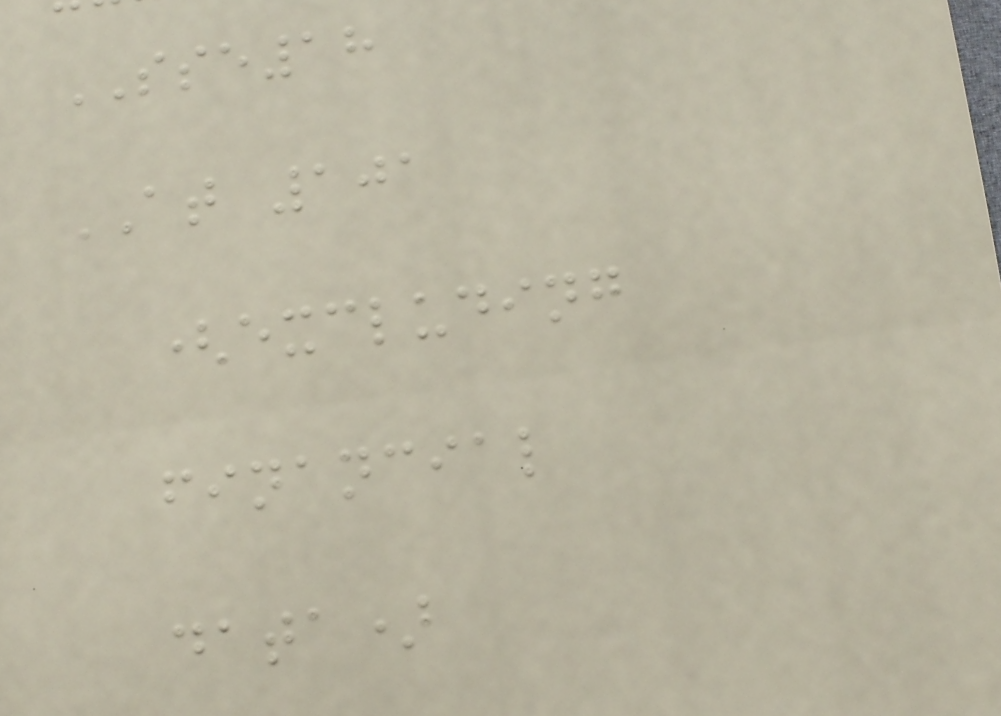SSE18
AT 101
(excluding
financial
data)
